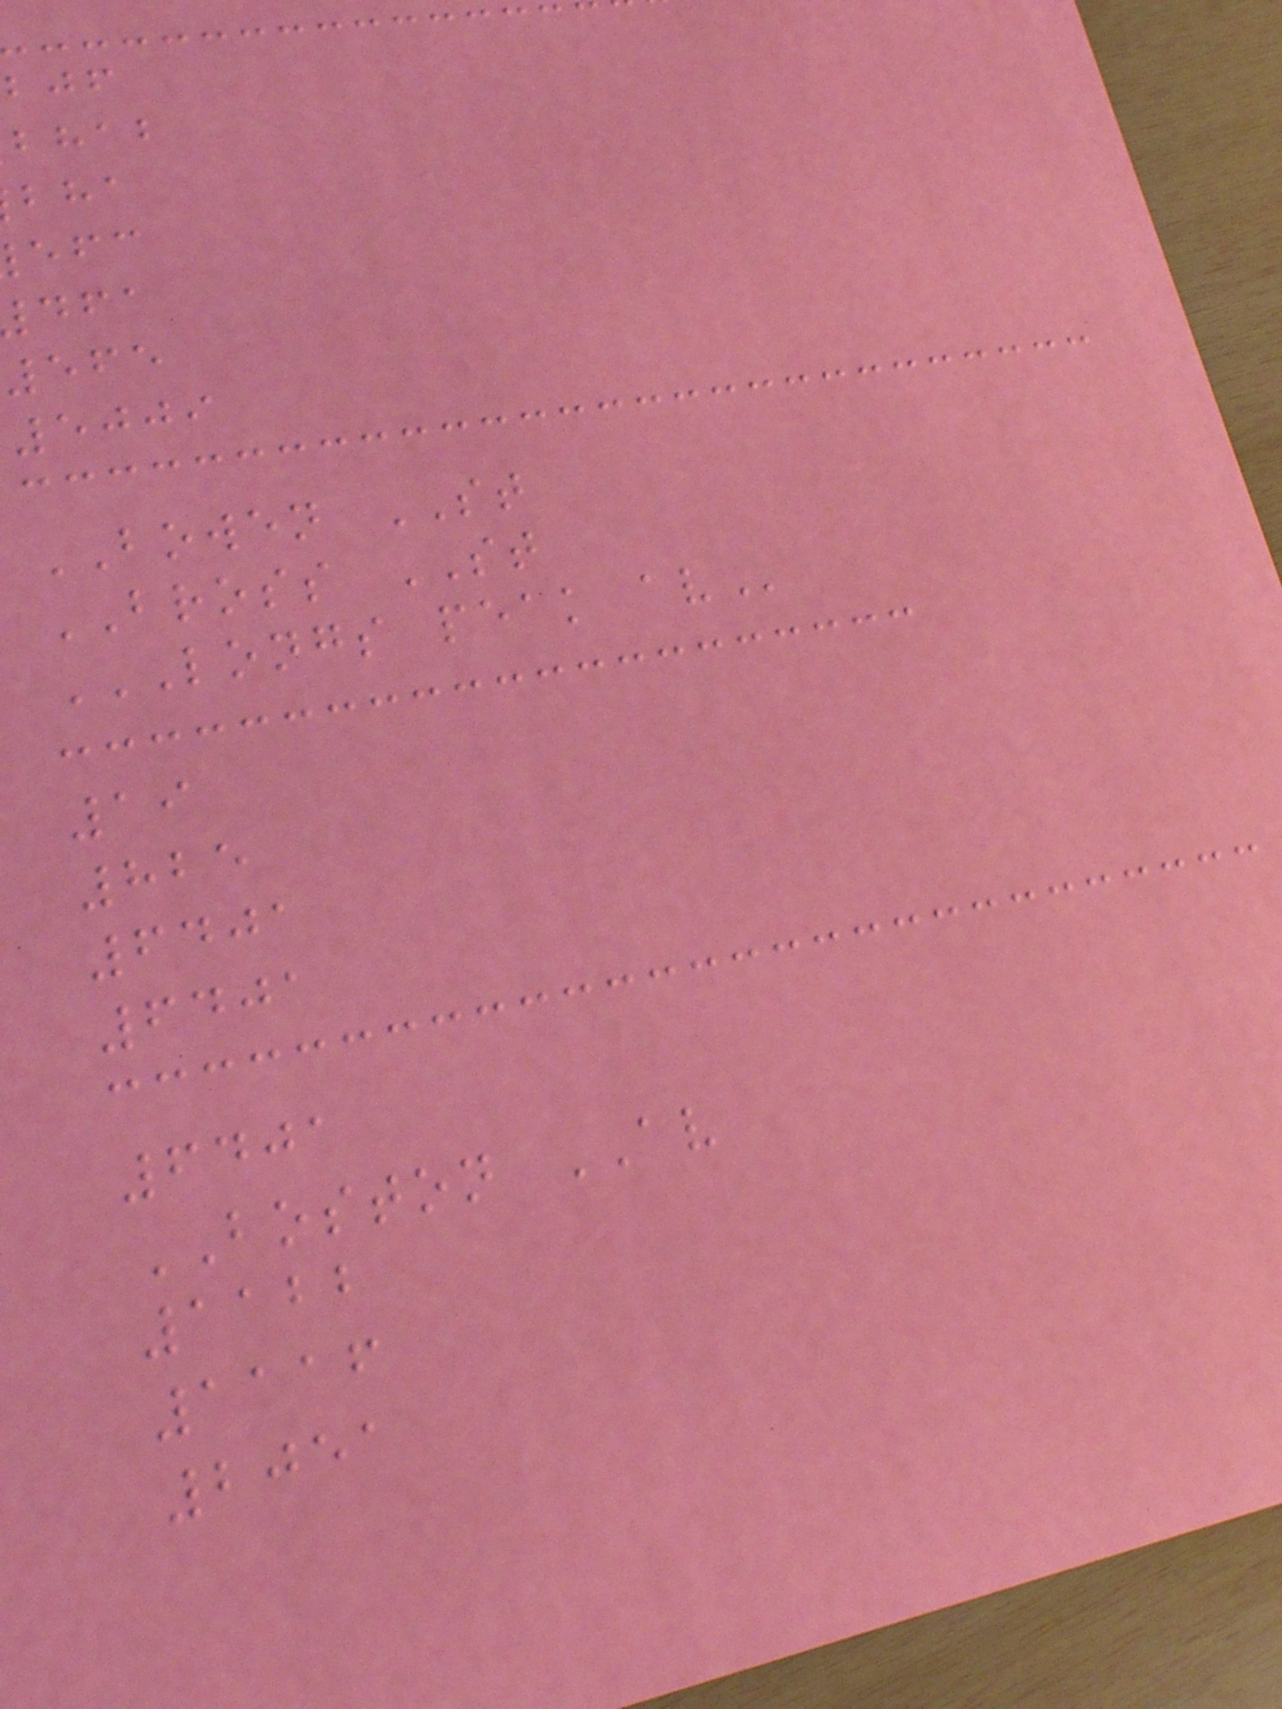bhab
565
5009
BOWEN ST
BROSS ST
LONGS PEAK AV
19
825
6401
6401
6401
BOSTON AV
1122
1116
2051
